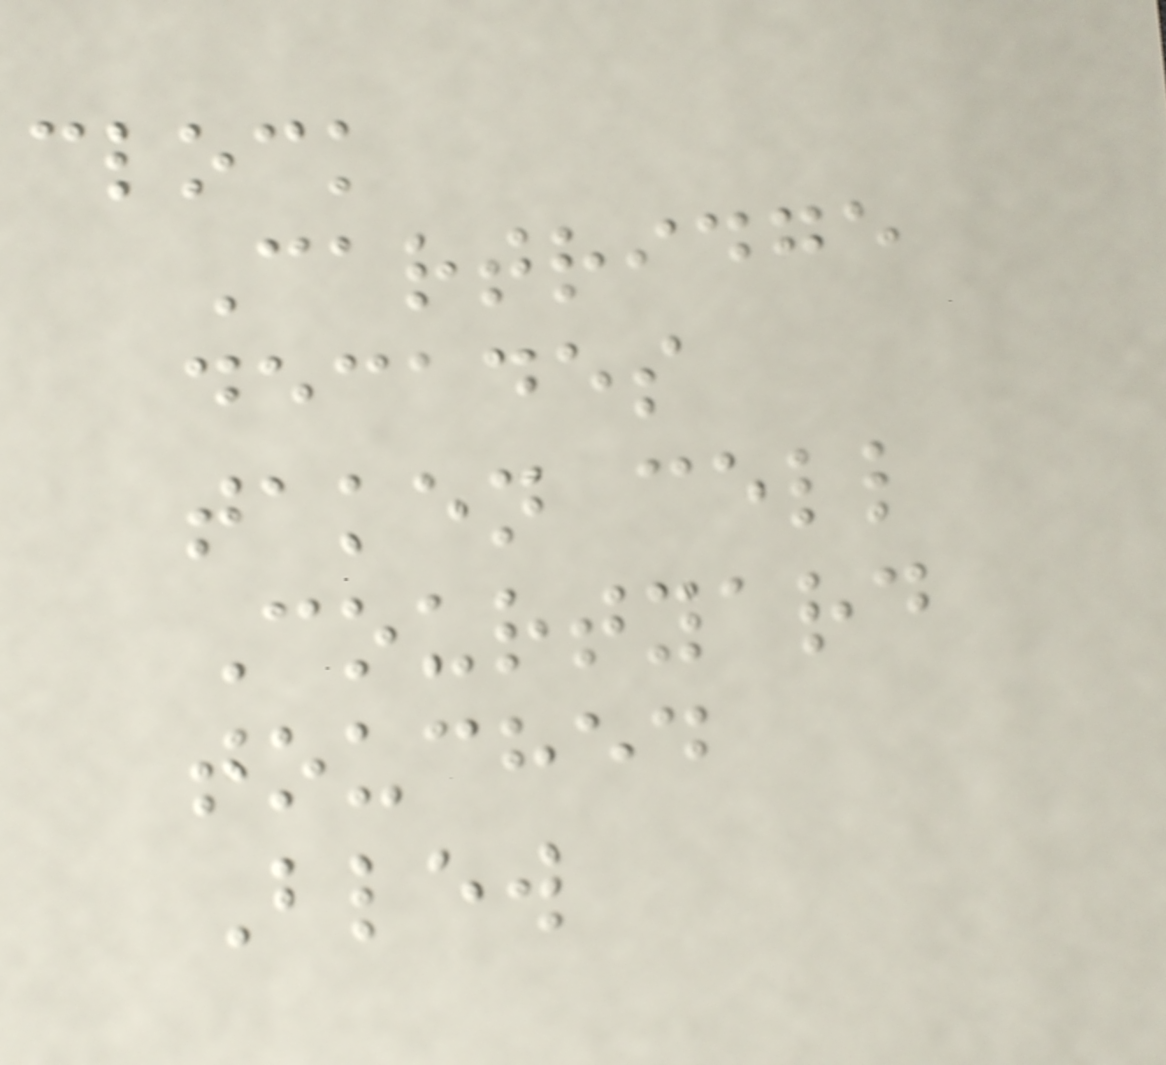clock
Cartridge
decades
taken cell
Courtyard
touched
Blew
